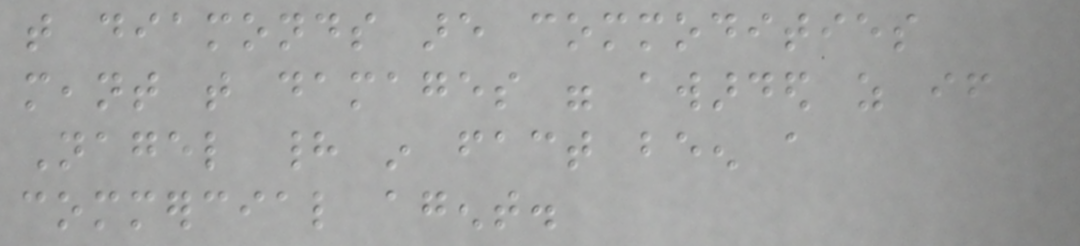that diamonds are commodities
meant that damages were awarded as if
Nagel had in fact been a
commercial agent.
